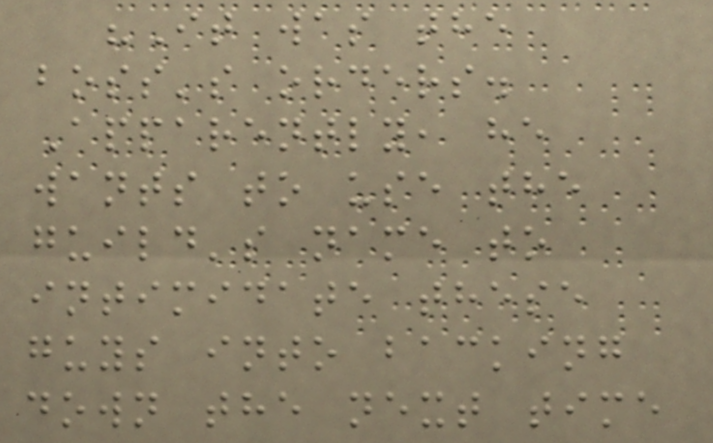"It was the
boss's orders.
Apparently, he
wants to use the
guild's name to
intimidate these
guys into backing
down the next time
